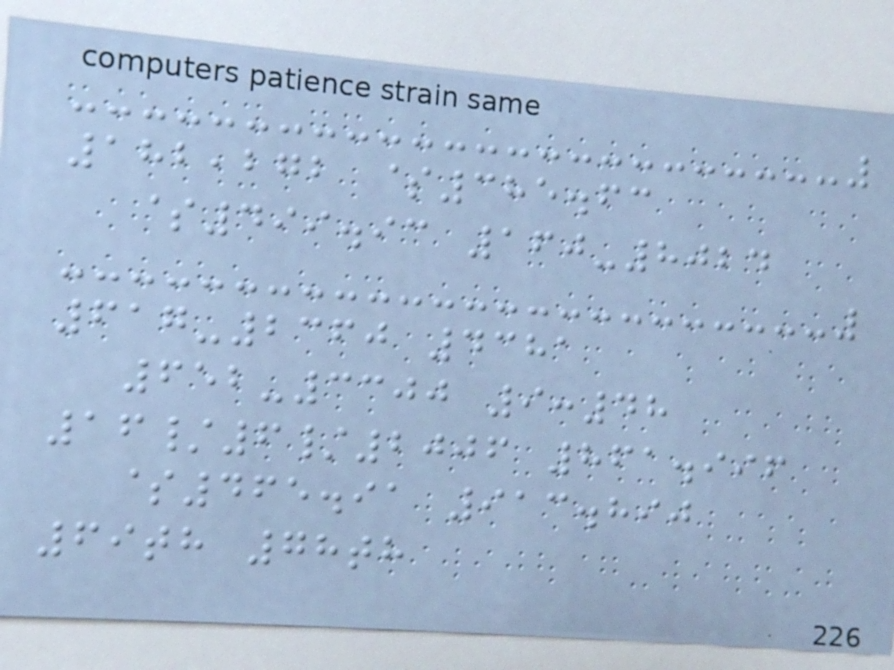182,272 $385.63
$499.93 160-8024
617-2360 4381
652-3300 9:48
16/6/2006 861.996
$465.91 913.890
69th 78th
